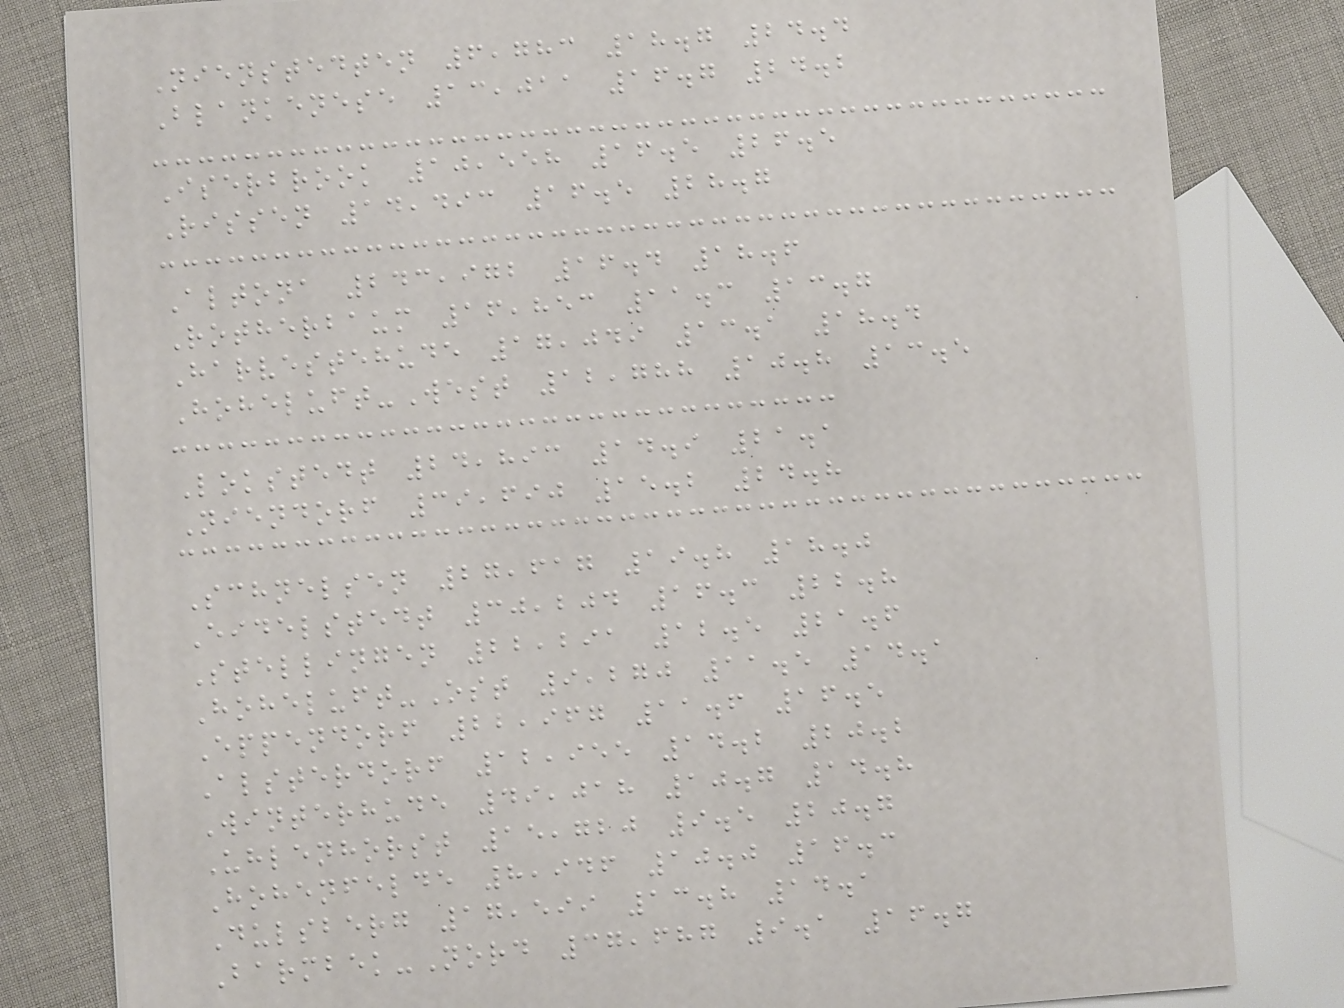Nienstedten 6,783 18.7 24.4
Blankenese 13,011 16.7 24.2
Iserbrook 10,558 16.5 26.5
Rissen 14,493 16.5 28.7
Altona 243,972 16.4 18.6
Rotherbaum 16,853 11.3 13.7
Harvestehude 17,049 13.1 18.4
Hoheluft-West 12,788 10.8 13.5
Lokstedt 24,893 14.9 21.1
Niendorf 39,690 15.2 24.8
Schnelsen 27,617 19.8 18.0
Eidelstedt 30,204 16.3 22.8
Stellingen 22,291 12.5 21.6
Hoheluft-Ost 9,270 11.5 14.1
Eppendorf 22,967 11.6 16.5
Alsterdorf 12,955 14.2 20.2
Winterhude 49,018 10.7 14.8
Uhlenhorst 15,720 9.5 20.7
Hohenfelde 8,946 10.0 16.3
Dulsberg 17,599 13.8 14.1
Barmbek-Nord 37,687 9.1 16.7
